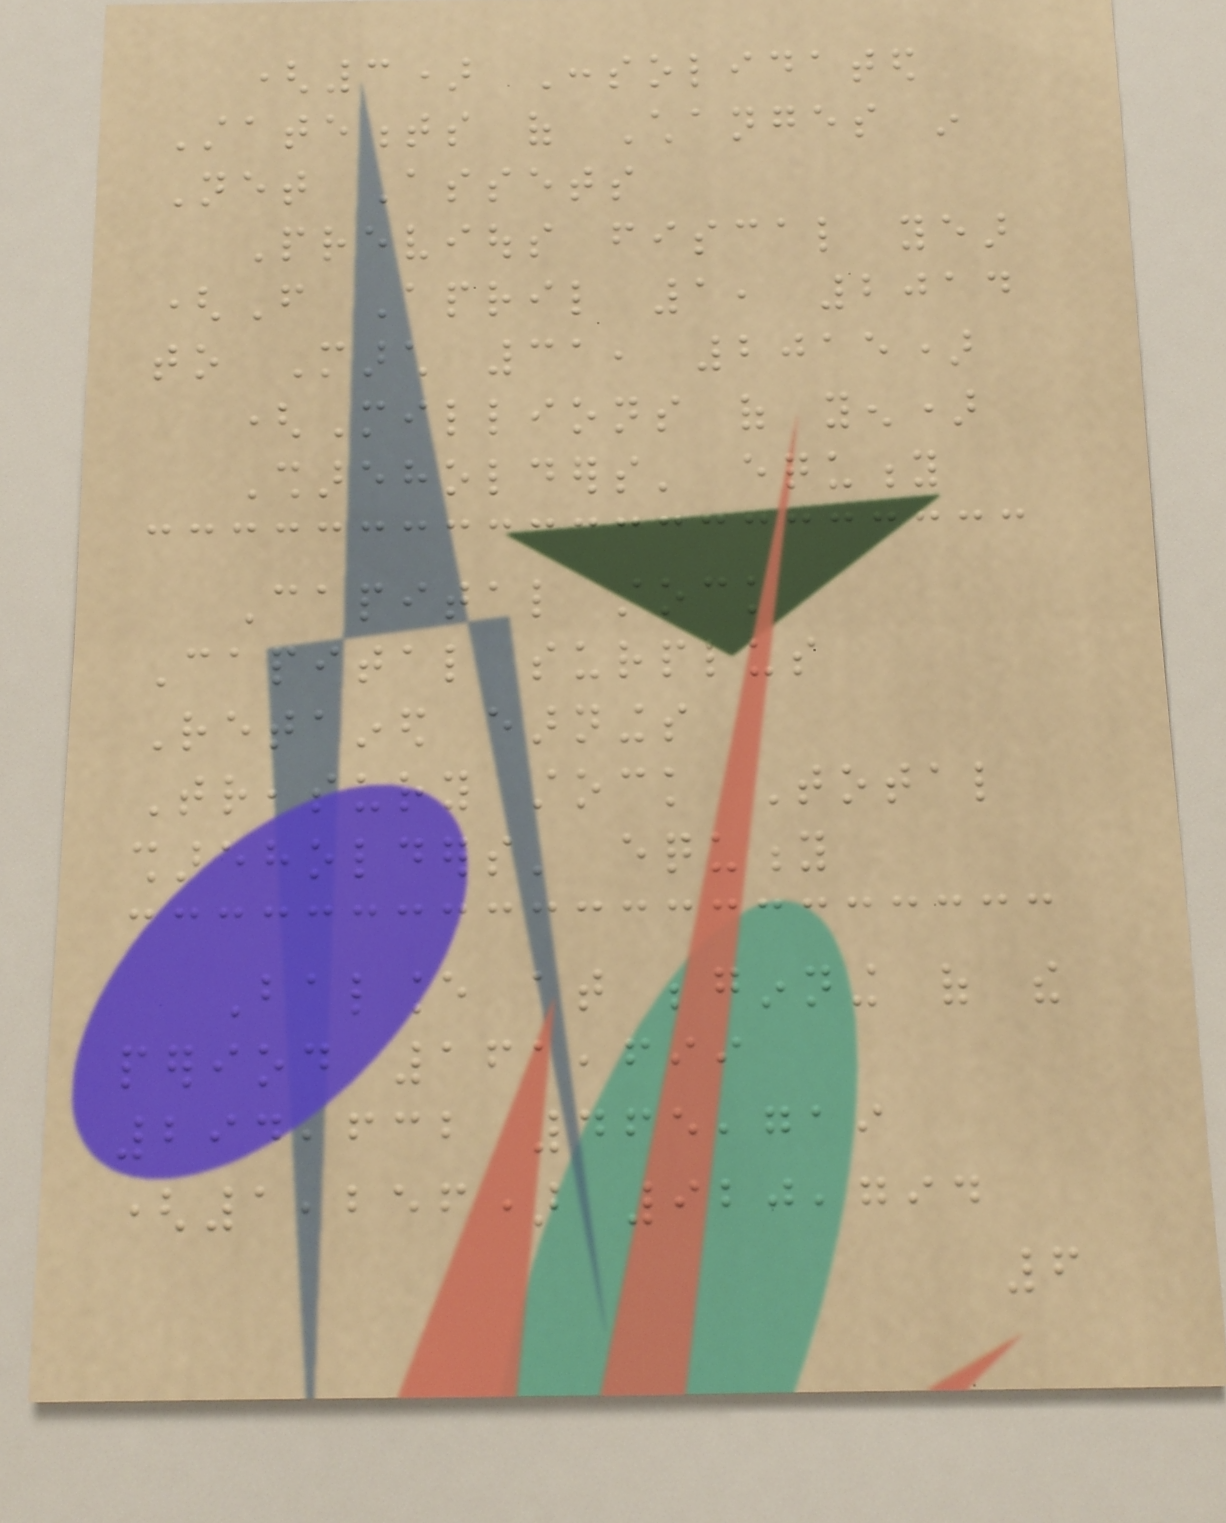(3) Consolidated
Statements of Changes in
Net Assets
Previous fiscal year
(From April 1, 2014
to March 31, 2015)
(Millions of yen)
Shareholders' equity
Capital stock
Capital surplus
Retained earnings
Treasury stock Total
shareholders' equity
Balance at beginning of the
period 161,699
294,632 465,719
(1,256) 920,794
6
